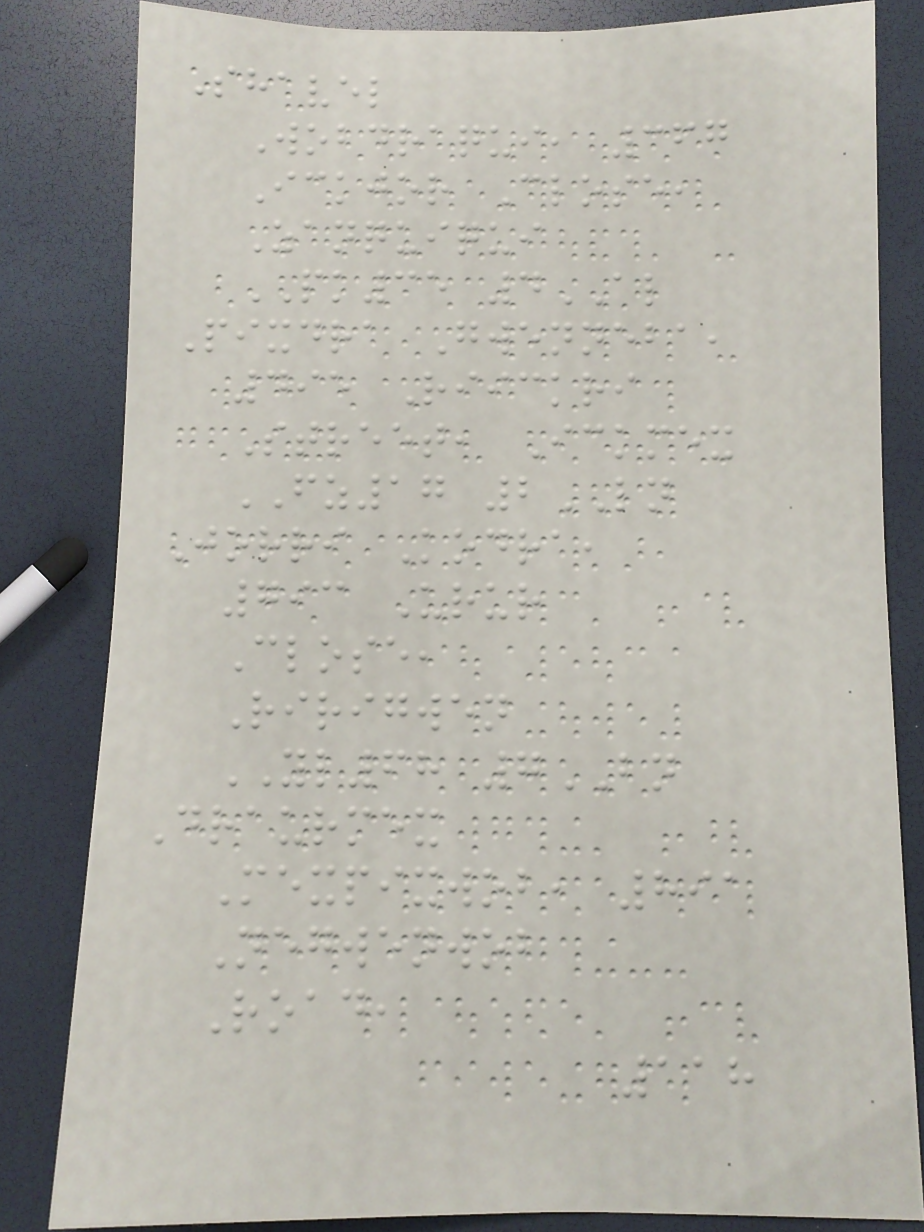Shavel
Wobdraqui, 367
Ickjor Close,
Zanquiqui
PK35 4AL
Pixdra Gwenneba,
495 Riickri
Street, Ickmex
FZ17 2LN
Jorri Kodra,
793 Urur
Close,
Ririgwen
YL68 7BN
Draurmex
Mexpixwob, 891
Negwenwob
Road,
118
